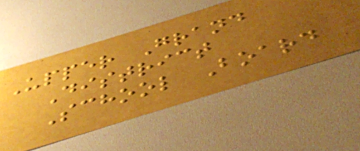Upper Grand
District
School Board
